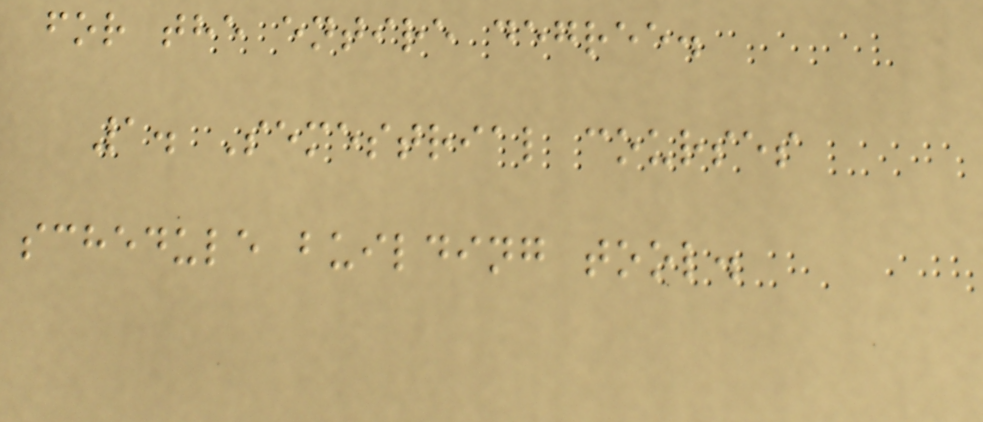for the entire degree.
1. Semestrial courses
schedule building tool.
